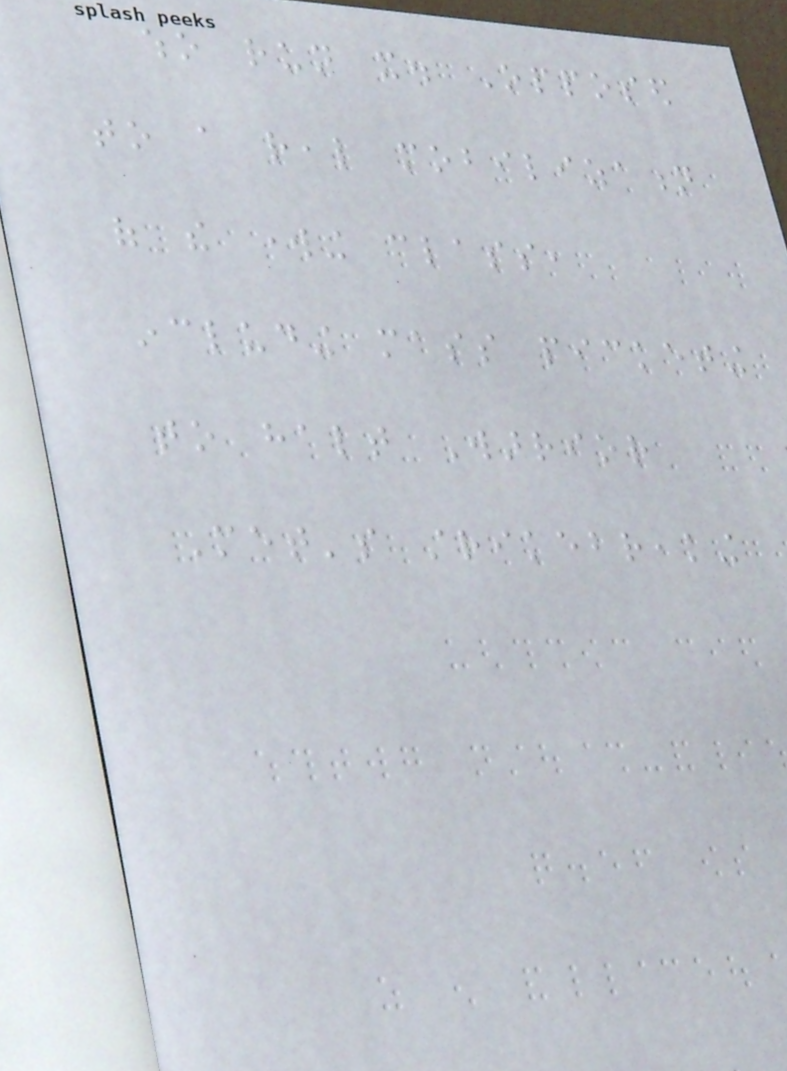who run it. Opposed
to a real mobilization
of the working class,
including mass picketing
to halt Warrior
Met's strikebreaking
